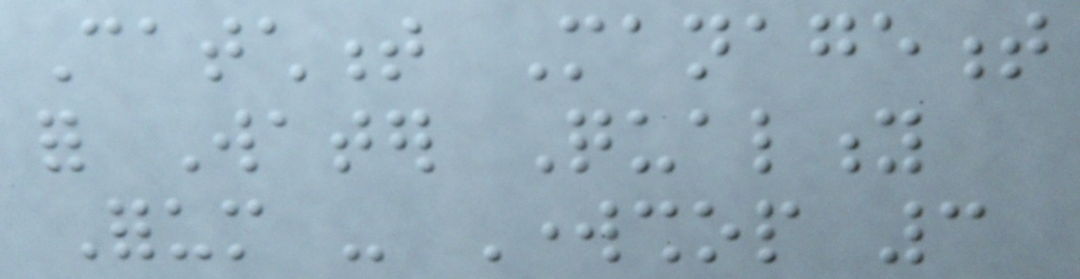Catchment Management
for Water Quality
Forum - Workshop 3
